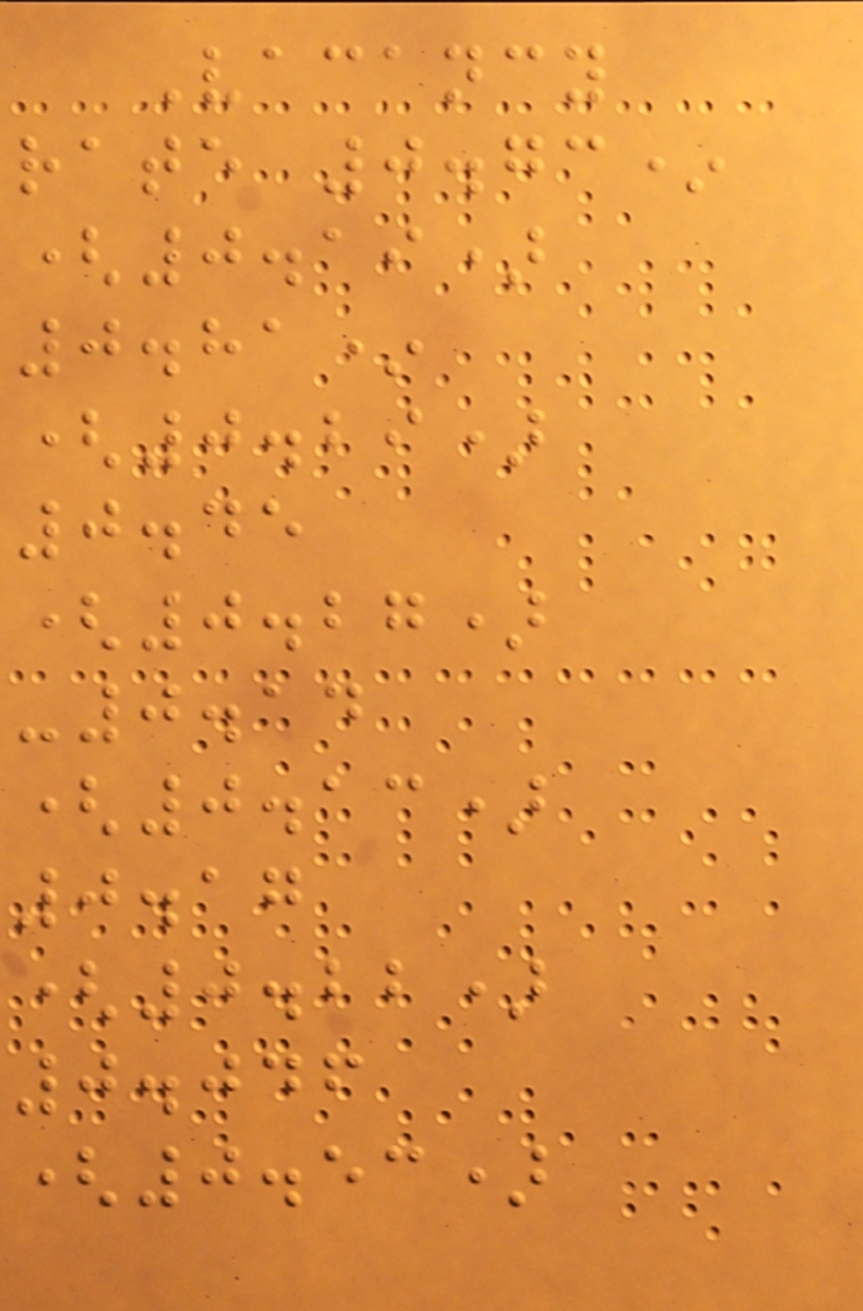Vacancy
rate 0.73*
(0.19)
0.81*
(0.29)
0.45
(0.27)
-0.14
(0.13)
0.17
(0.22)
0.046
(0.53)
